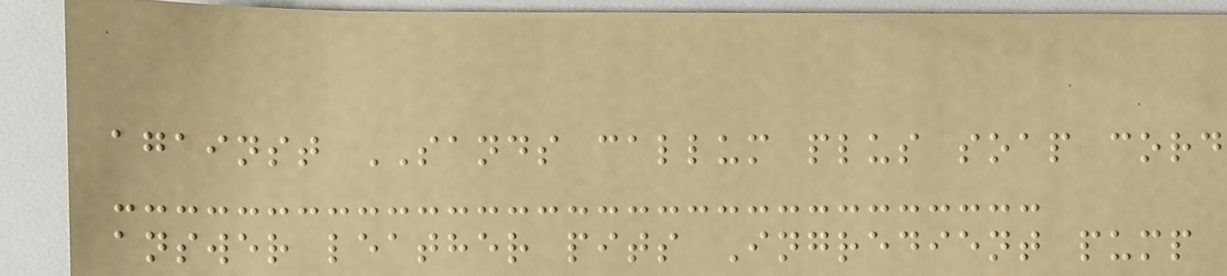against SANDS callum plus soap cord
answer leather pits Ingredient pump
